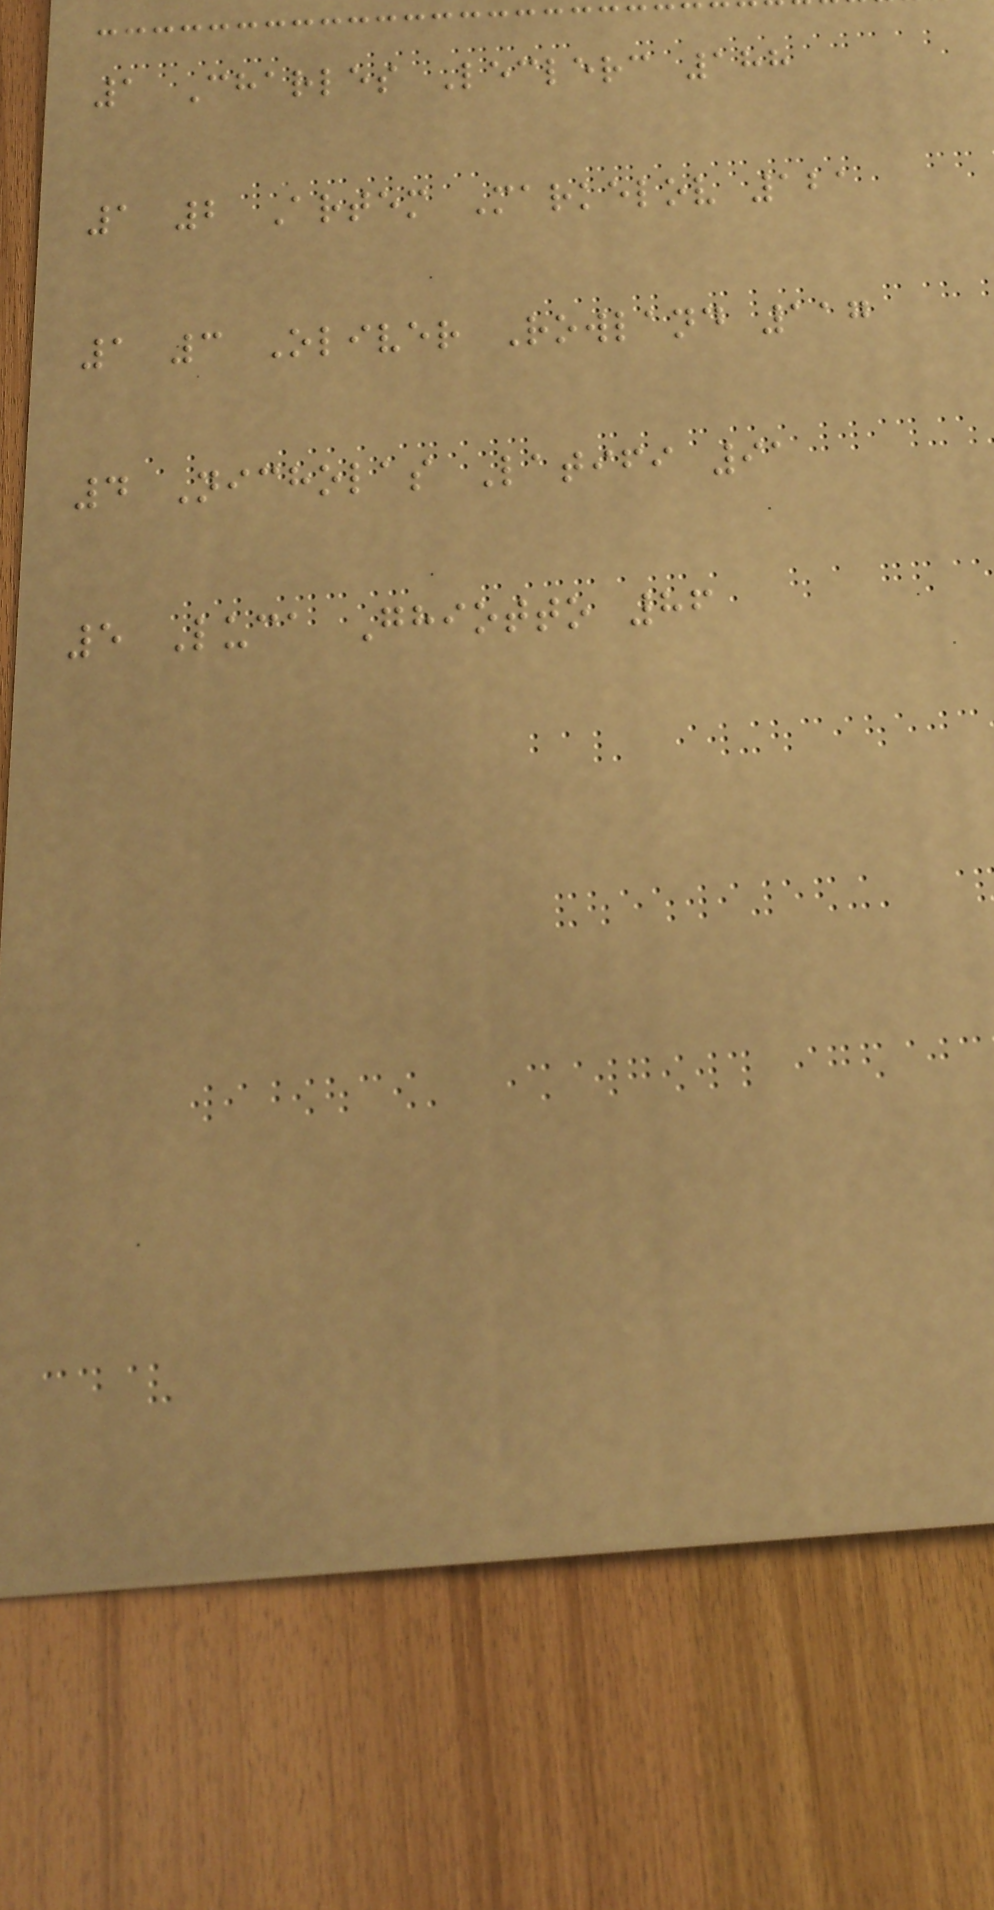1 Charles Leclerc 188
1 2 Artem Markelov 121
1 3 Oliver Rowland 117
4 Nicholas Latifi 91
5 Luca Ghiotto 86
